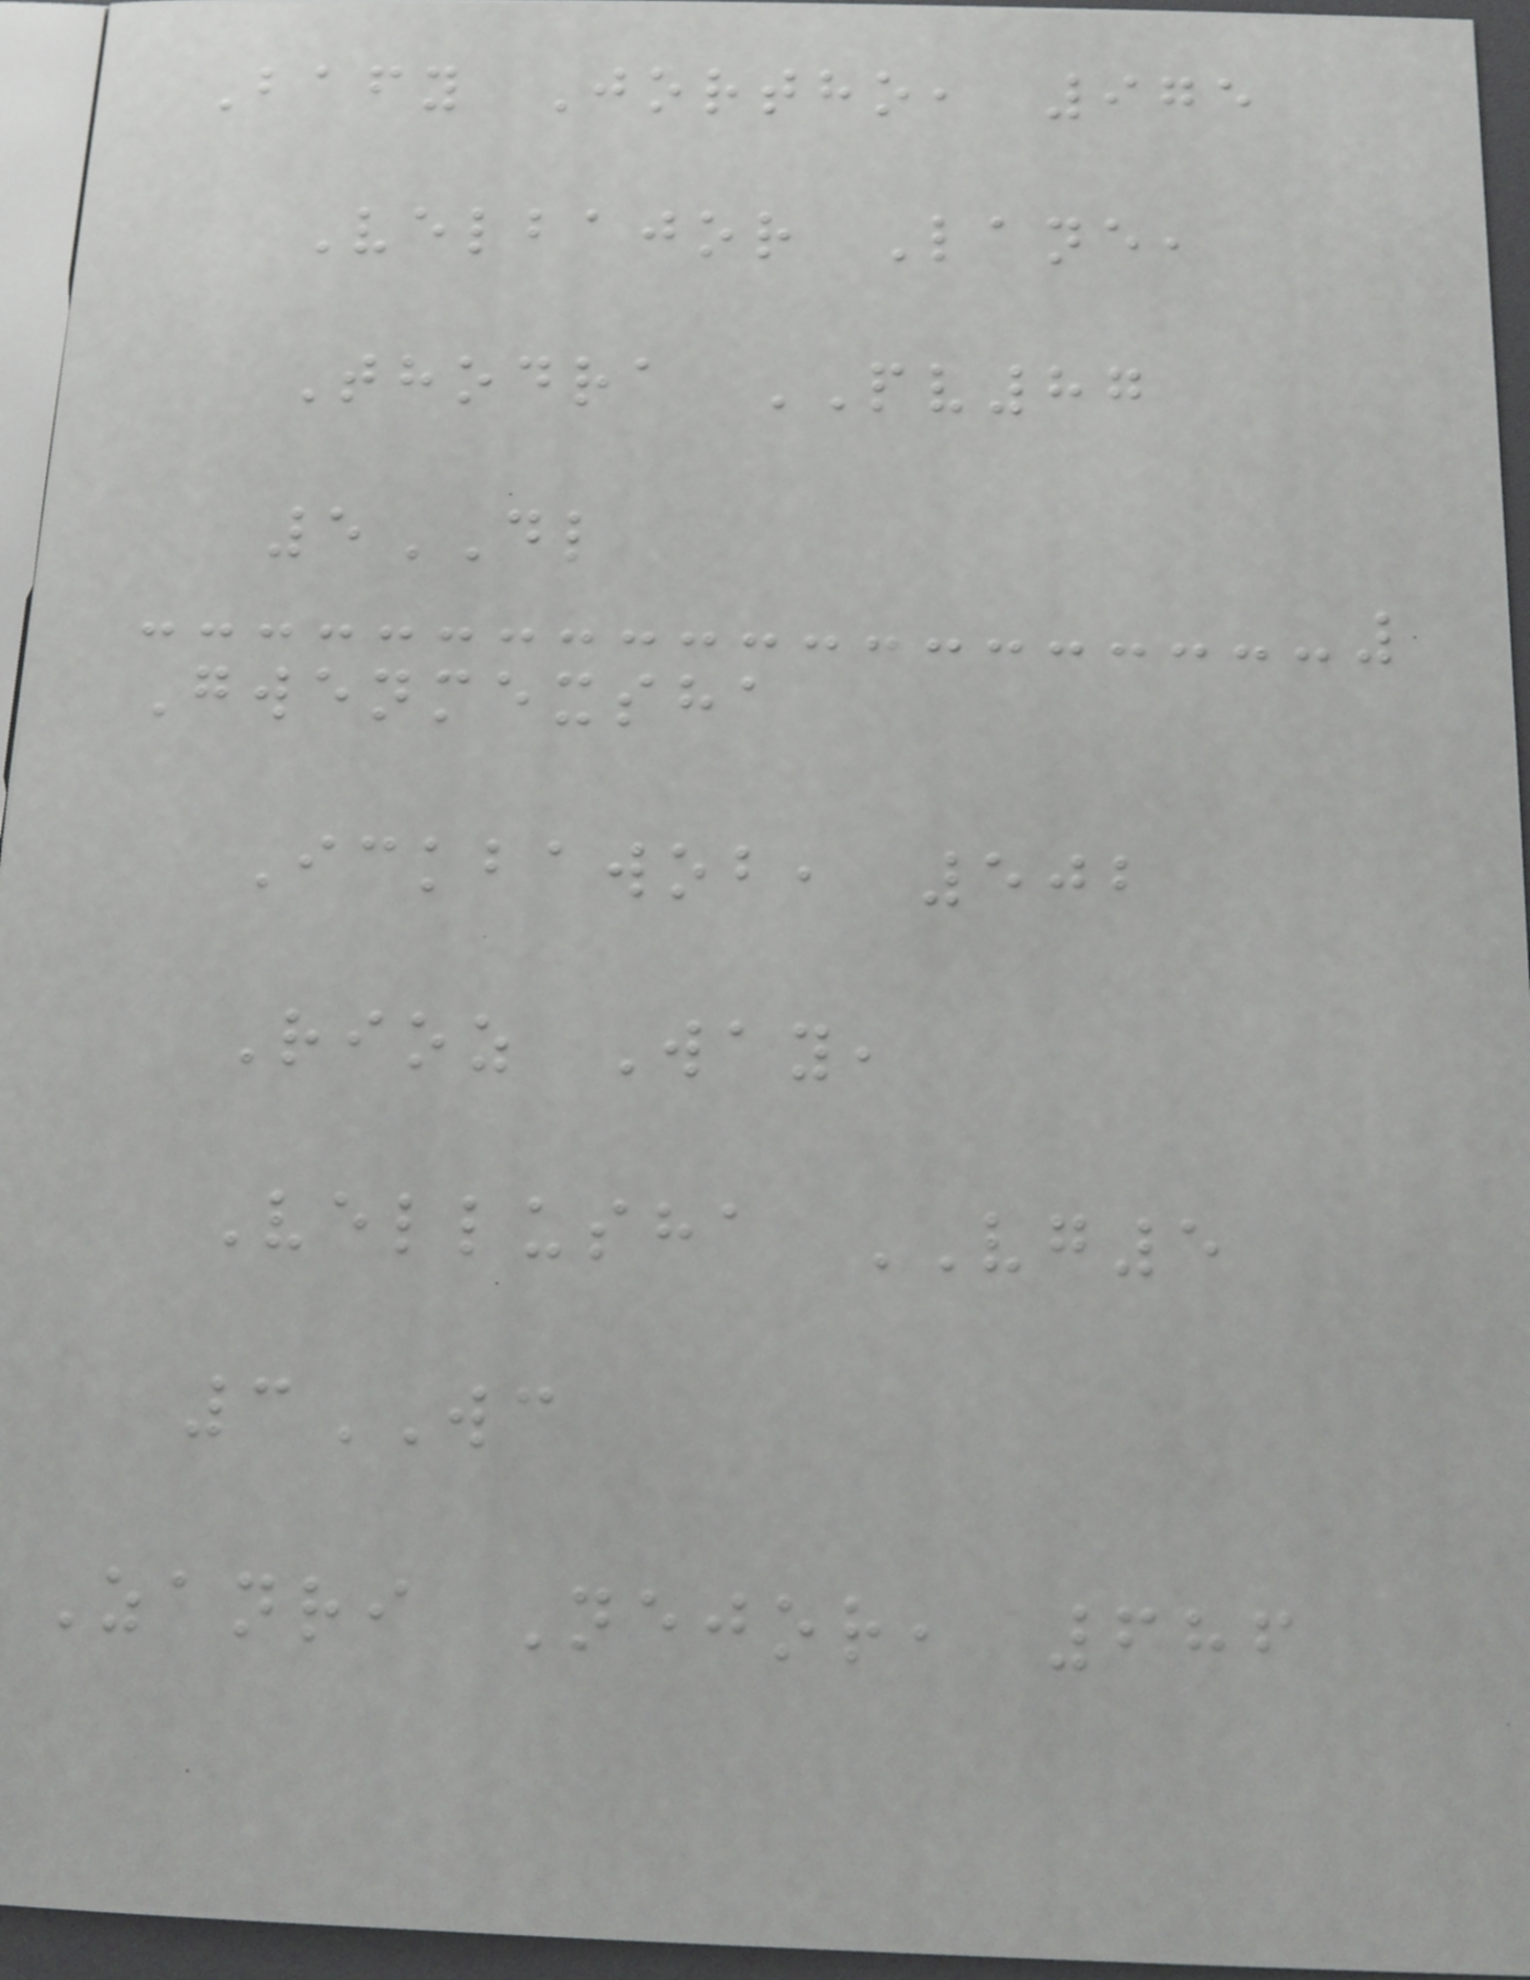Bafy Jortho, 975
Velbajor Lane,
Thodra PV87
5DL
Gwenmexsha
Ickbawob, 502
Rioz Way,
Vellusha VG5
3WC
Zanri Nejor, 686
